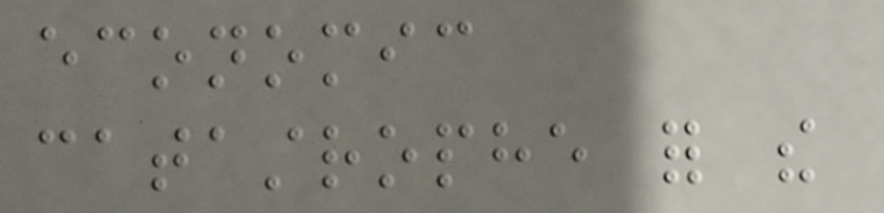economic
catastrophe for the
